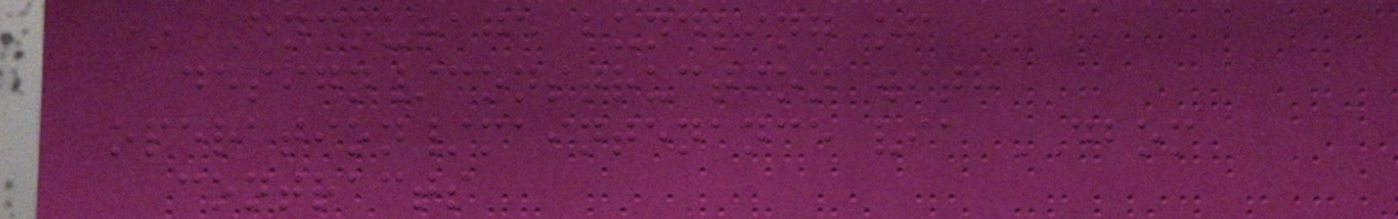* Encourage bundling of
design/construction with
operation/maintenance via DBOM
contracts
